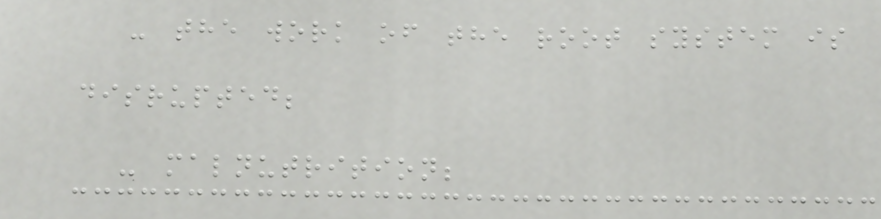- the work of the root system is
disrupted;
- malnutrition;
